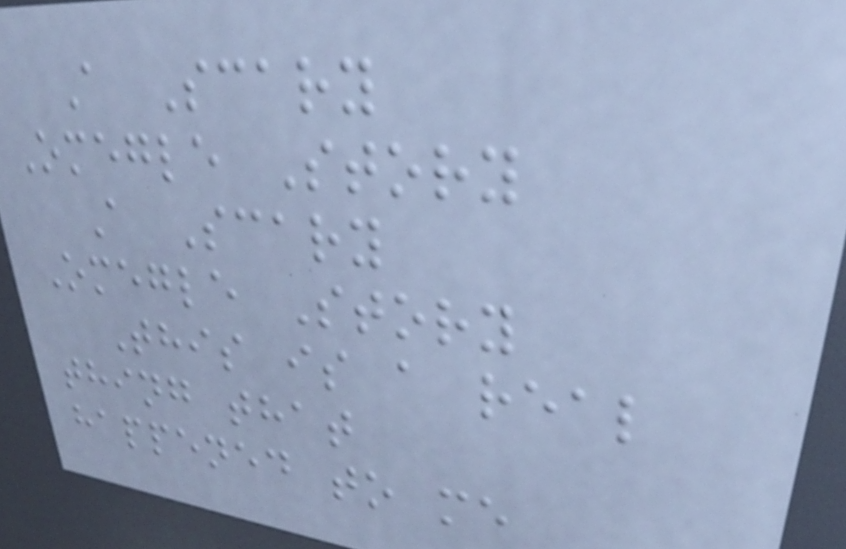A Scary
Omegle Story
A Scary
Omegle Story
This is a real
thing that
happened to me
